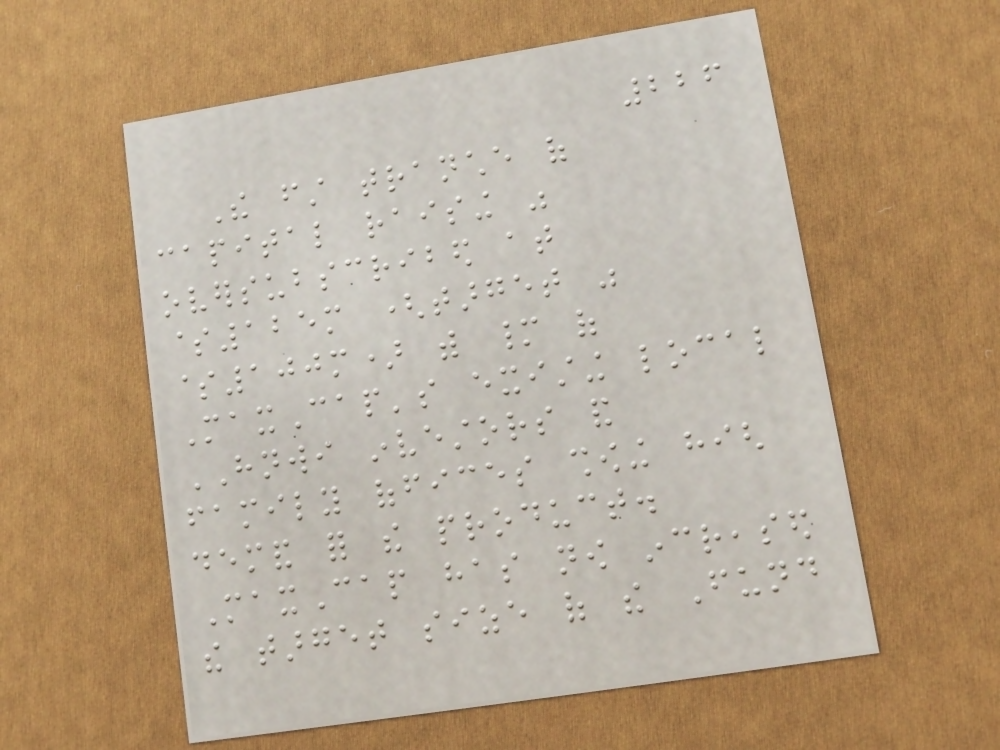226
The first tranche of
capital raising was
oversubscribed at
$125m (target was
$100m) with many of
MaxCap's existing local
HNWI investors and
family offices showing high
demand for the product.
MaxCap has now increased
the target size of the Fund
